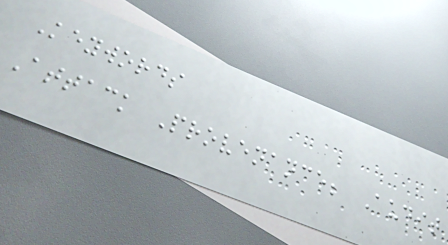Keywords
Attack Provenance; Audit
